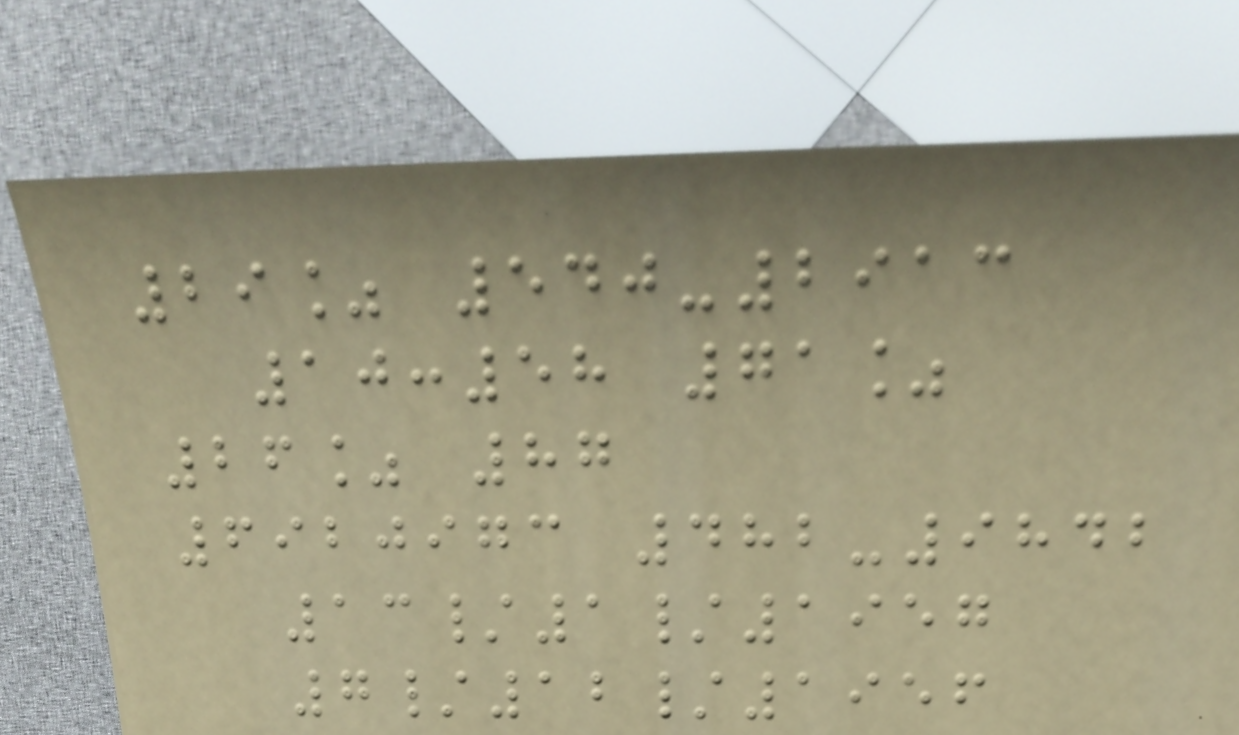29% 540-2913
10:58 71%
26% 87
6920973 482-9842
13/1/1957
7/12/1956
